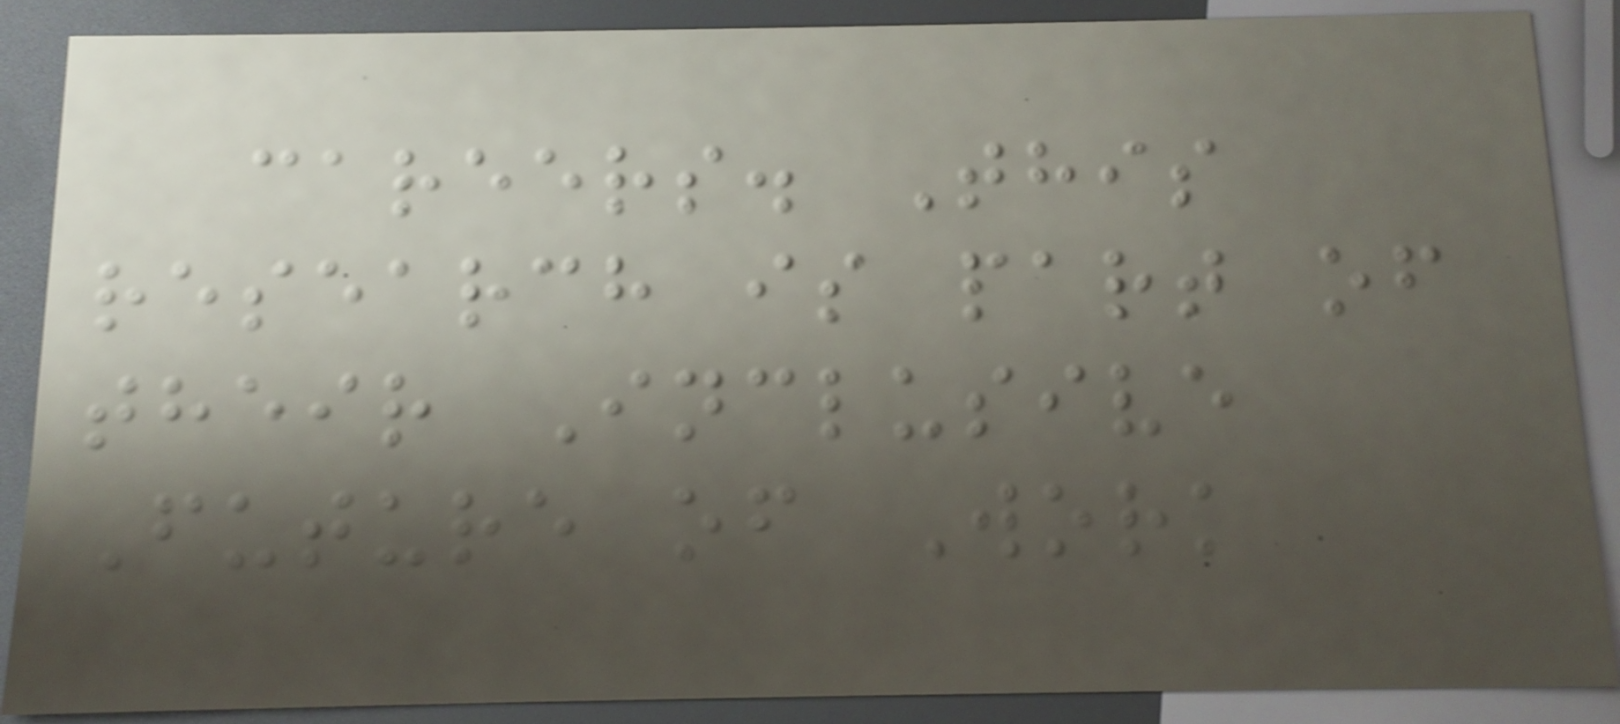careers. This
research is part of
their Inclusive
Future of Work
